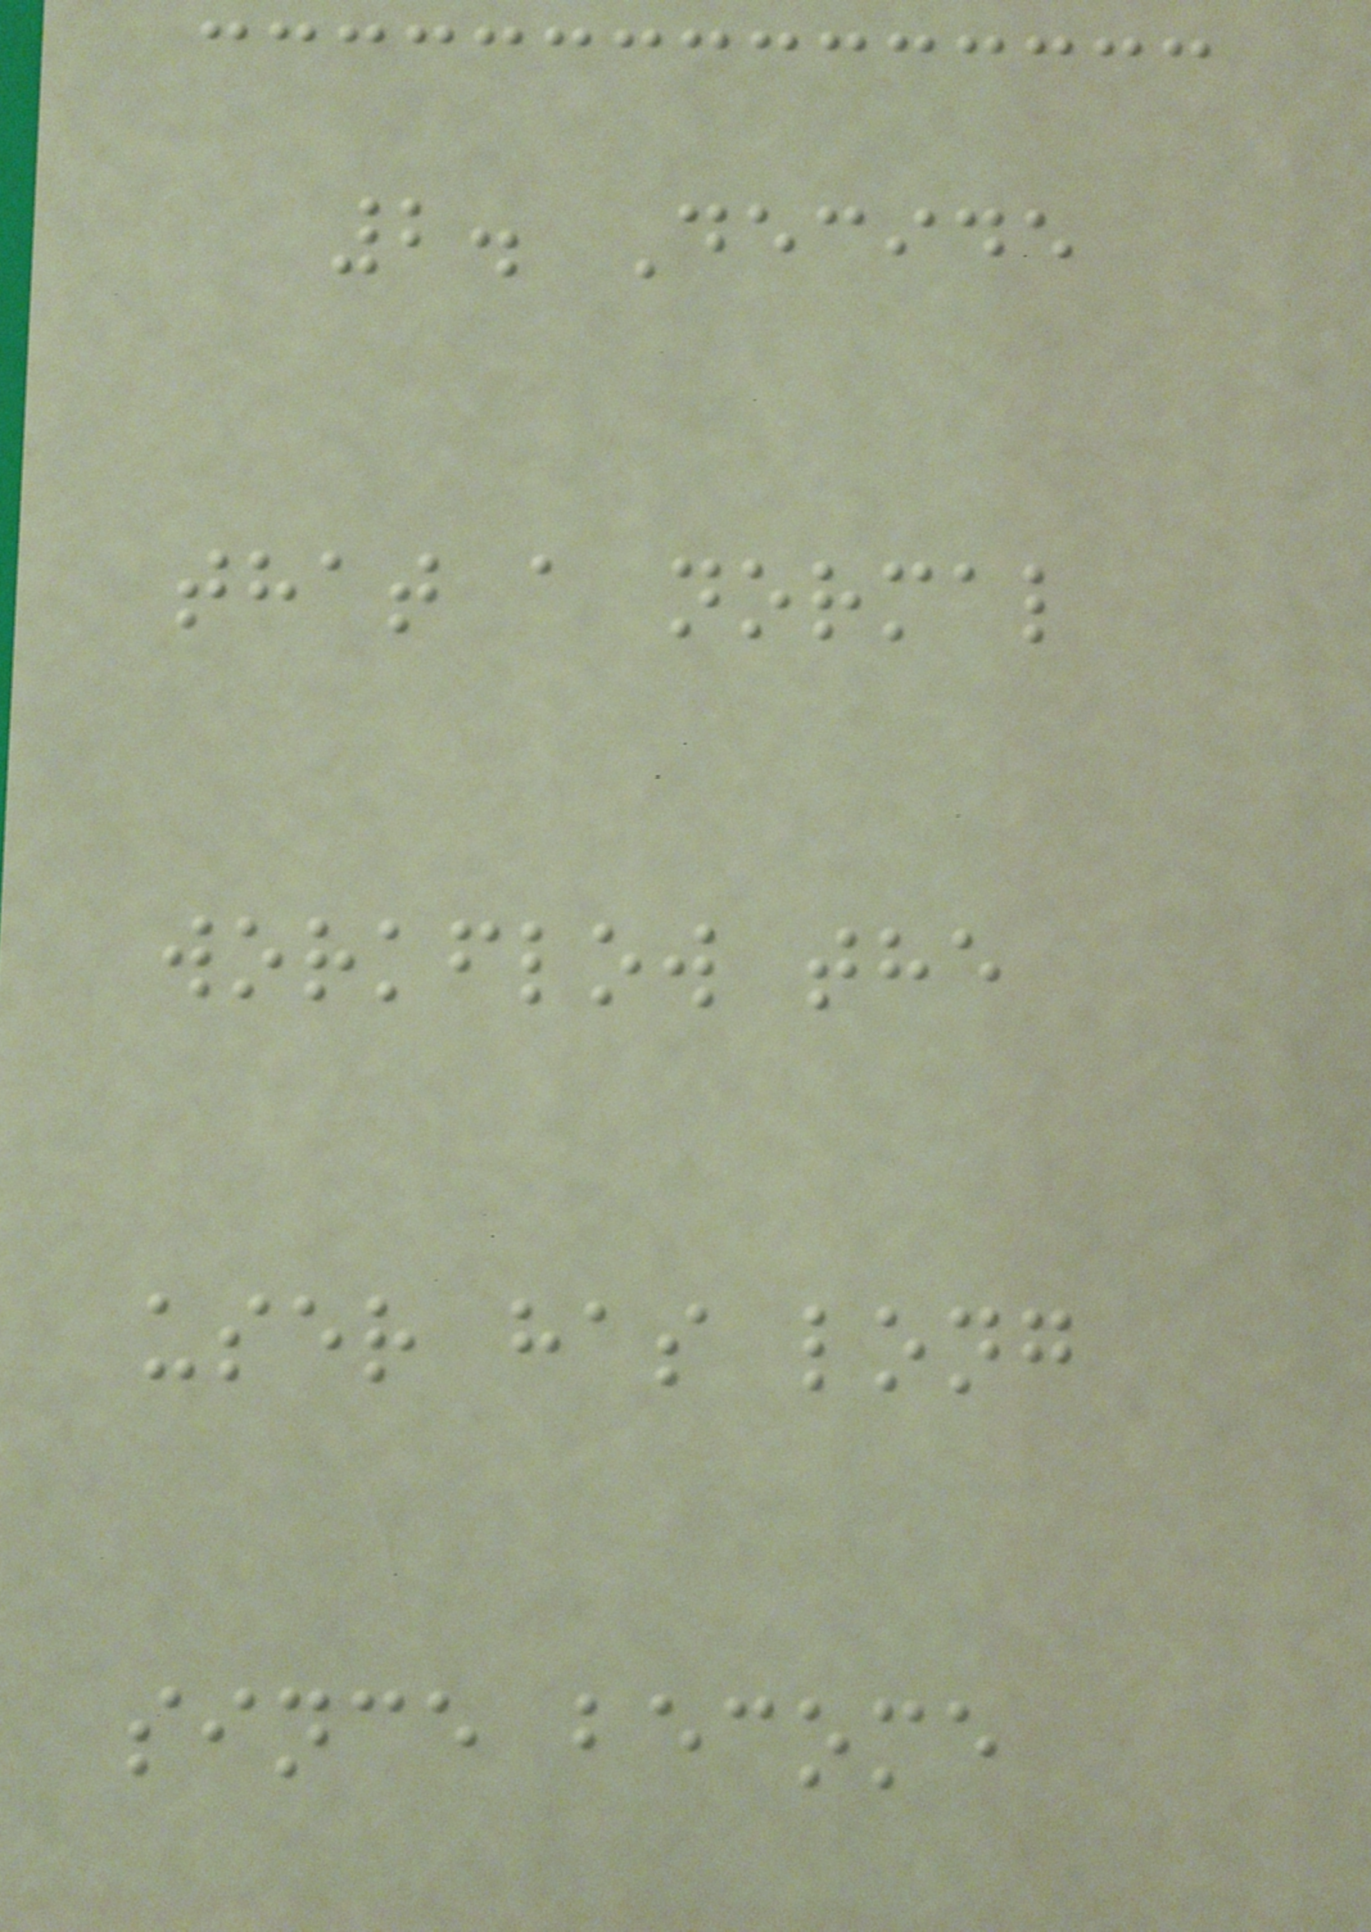2. Decide
that a normal
workflow the
user has long
since become
